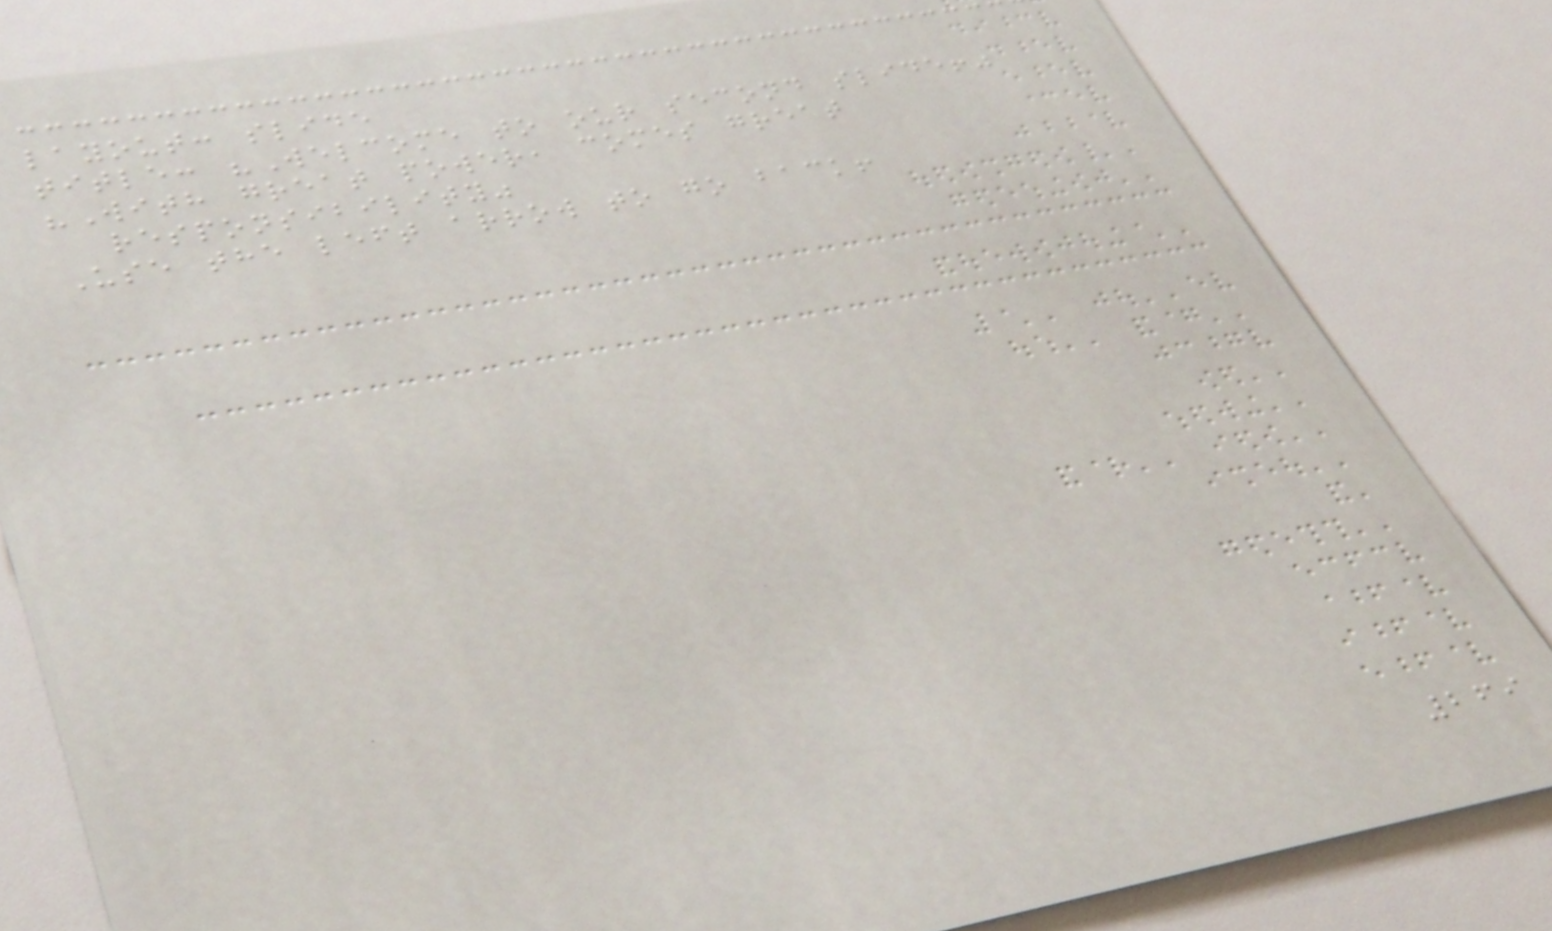layout: slide
title: "Welcome to our second slide!"
"With great power, comes great
responsibility"
Use the left arrow to go back!
269
